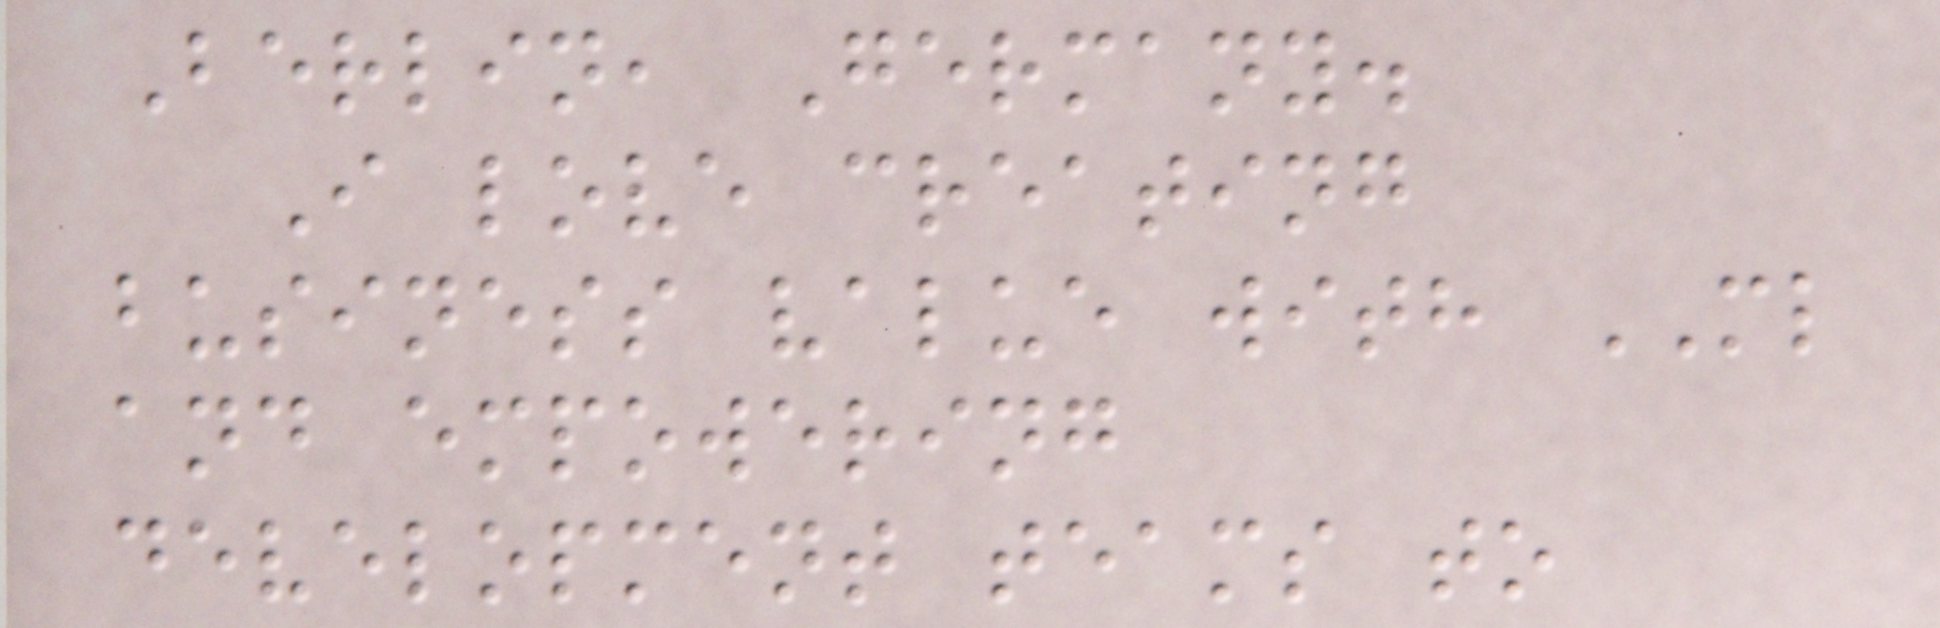Berlin, Germany.
I love creating
business value with ML
and empowering
development teams to
